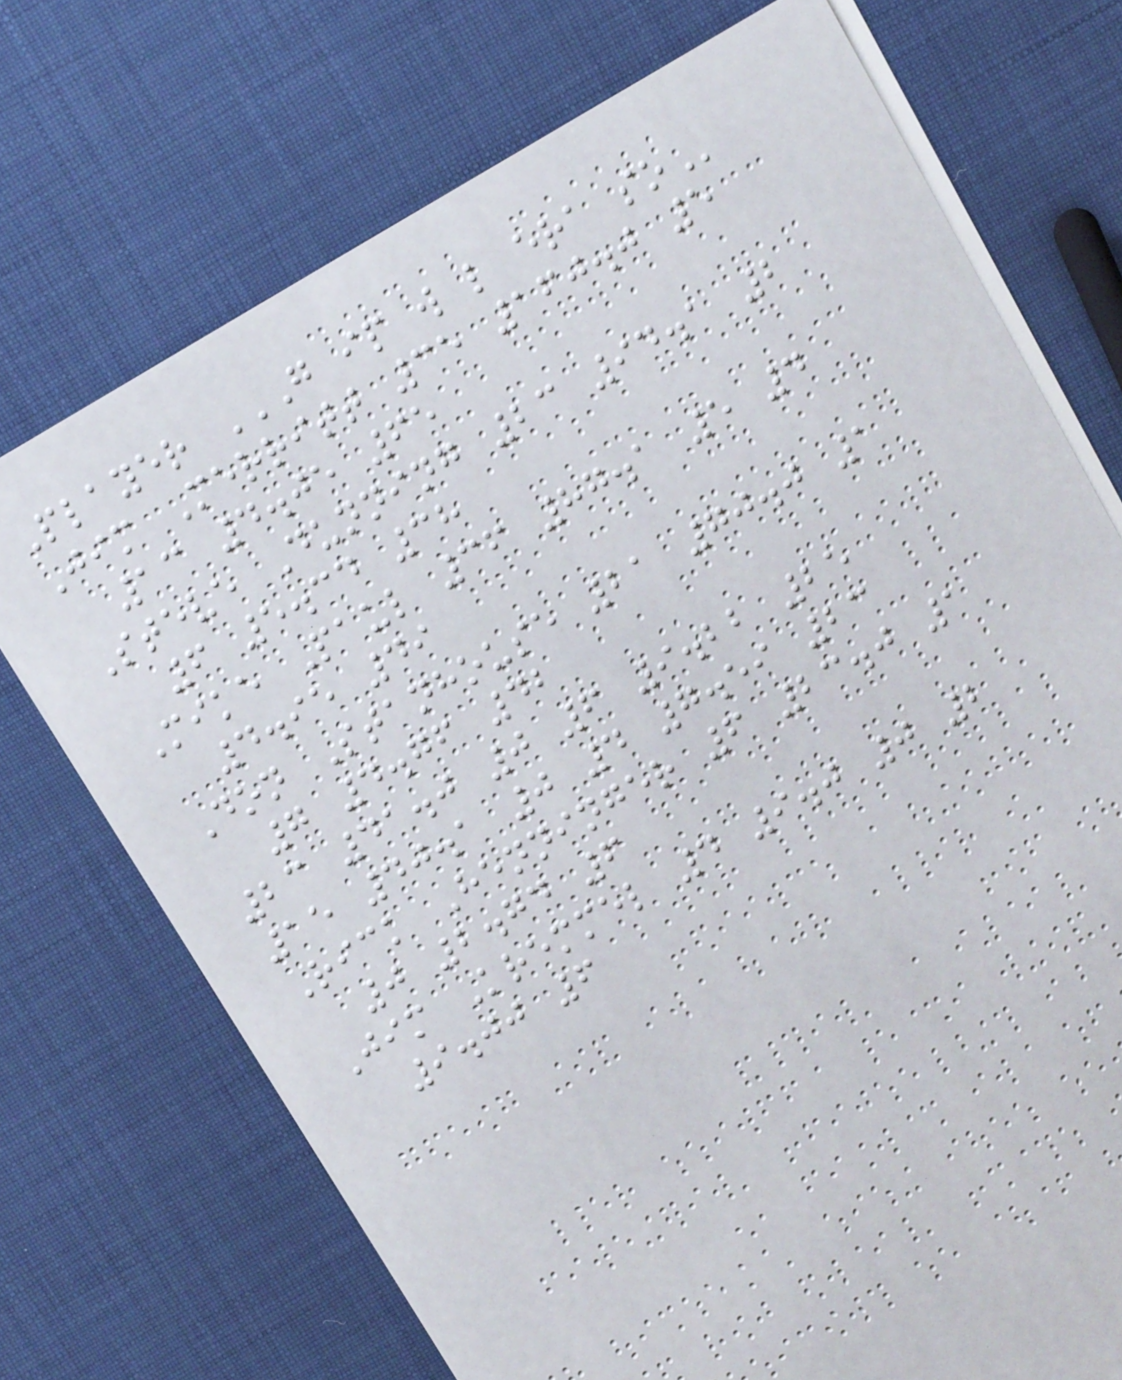Player G IP W L ERA SO
Jim Merritt 35 160.0 5
13 4.05 65
Steve Dunning 23 94.1 2
6 5.34 38
Mike Paul 36 87.1 5 4
4.95 49
Don Stanhouse 21 70.0 1
7 4.76 42
23 41.0 0 6 9.22 25
15 40.1 0 4 7.59 23
Rick Henninger 6 23.0 1
0 2.74 6
Jim Kremmel 4 9.0 0 2
9.00 6
